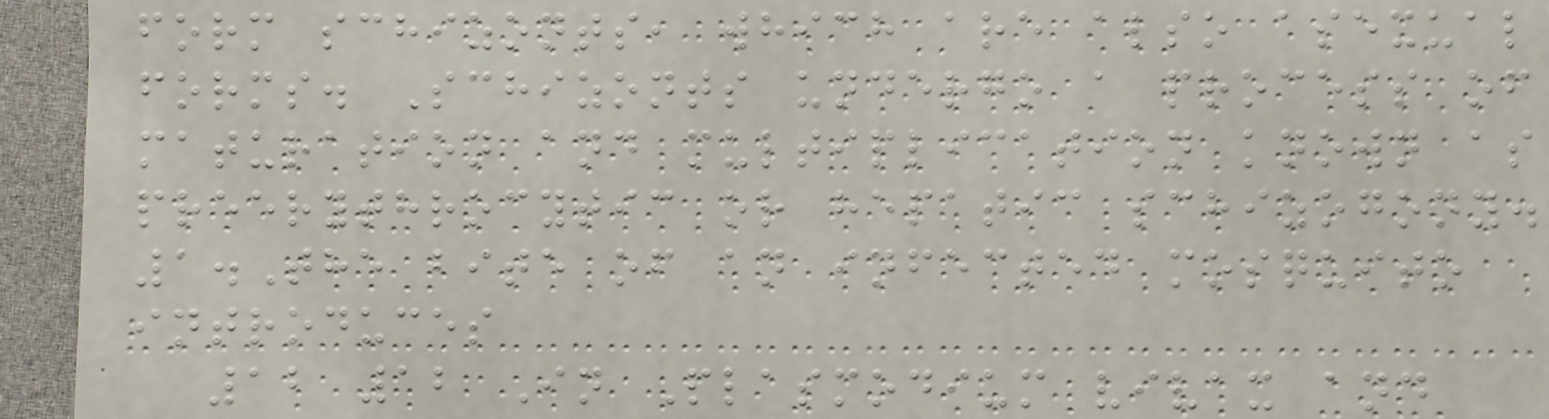form schizonts, which are also asexual
forms. Schizonts undergo a process of
maturation and multiplication known as
preerythrocytic or hepatic schizogony.
1.The bite of an infected mosquito
introduces
12 12 In Plasmodium vivax and
